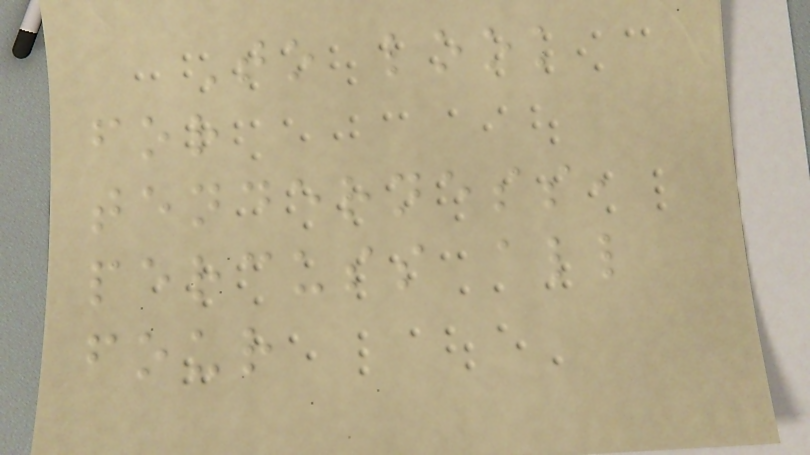To look
for
tenderness,
percuss all
four
